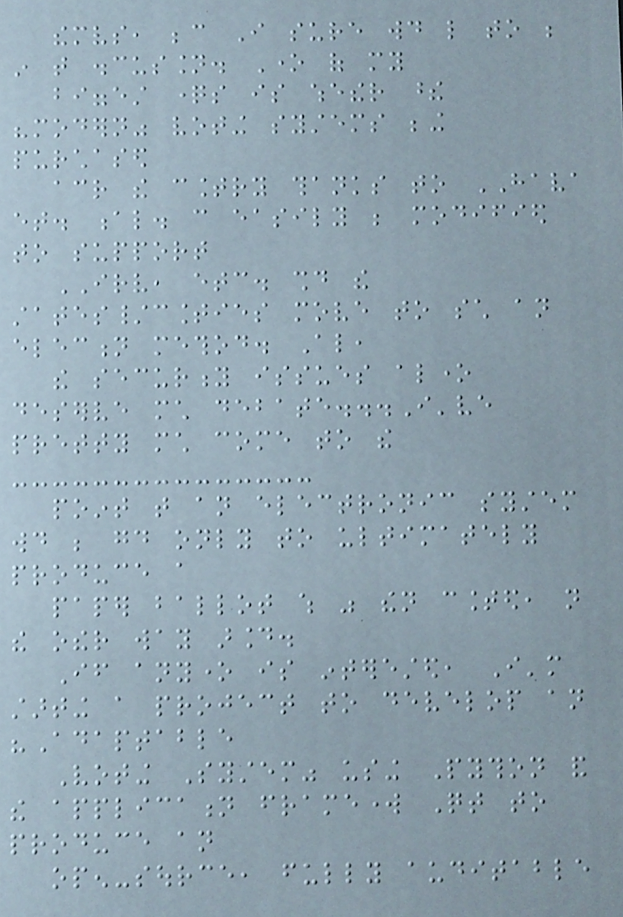themselves, because I sure would like to be
in that discussion. One of my
biggest questions is whether these
"modern" voting systems being
purchased
across the country thanks to HAVA
et. al. can easily be modified
to support
IRV, etc. should the
states/counties move to such an
election method. Also,
the security issues alone
deserve much debate...I've
pretty much come to the
point that an electronic system
would be good only to ultimately
produce a
paper ballot which was then counted, not
the other way around.
If anyone is interested, I'm
starting a project to develop an
"Adaptable
Voting System" using Python and
the application framework Qt to
produce an
open-source, fully auditable
